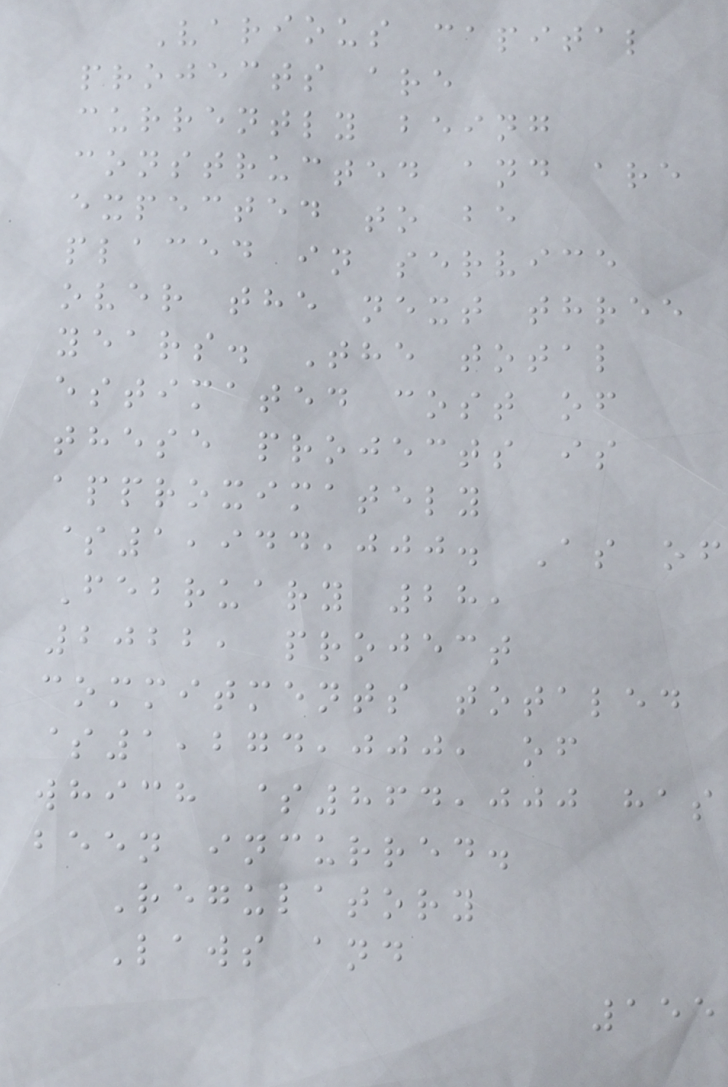Various capital
projects are
currently being
constructed and are
expected to be
placed in service
over the next three
years. The total
estimated cost of
these projects is
approximately
$1,944,000. As of
February 28,
2022, project
commitments totaled
$1,274,000, of
which $864,000 has
been incurred.
Regulatory
Laws and
155
